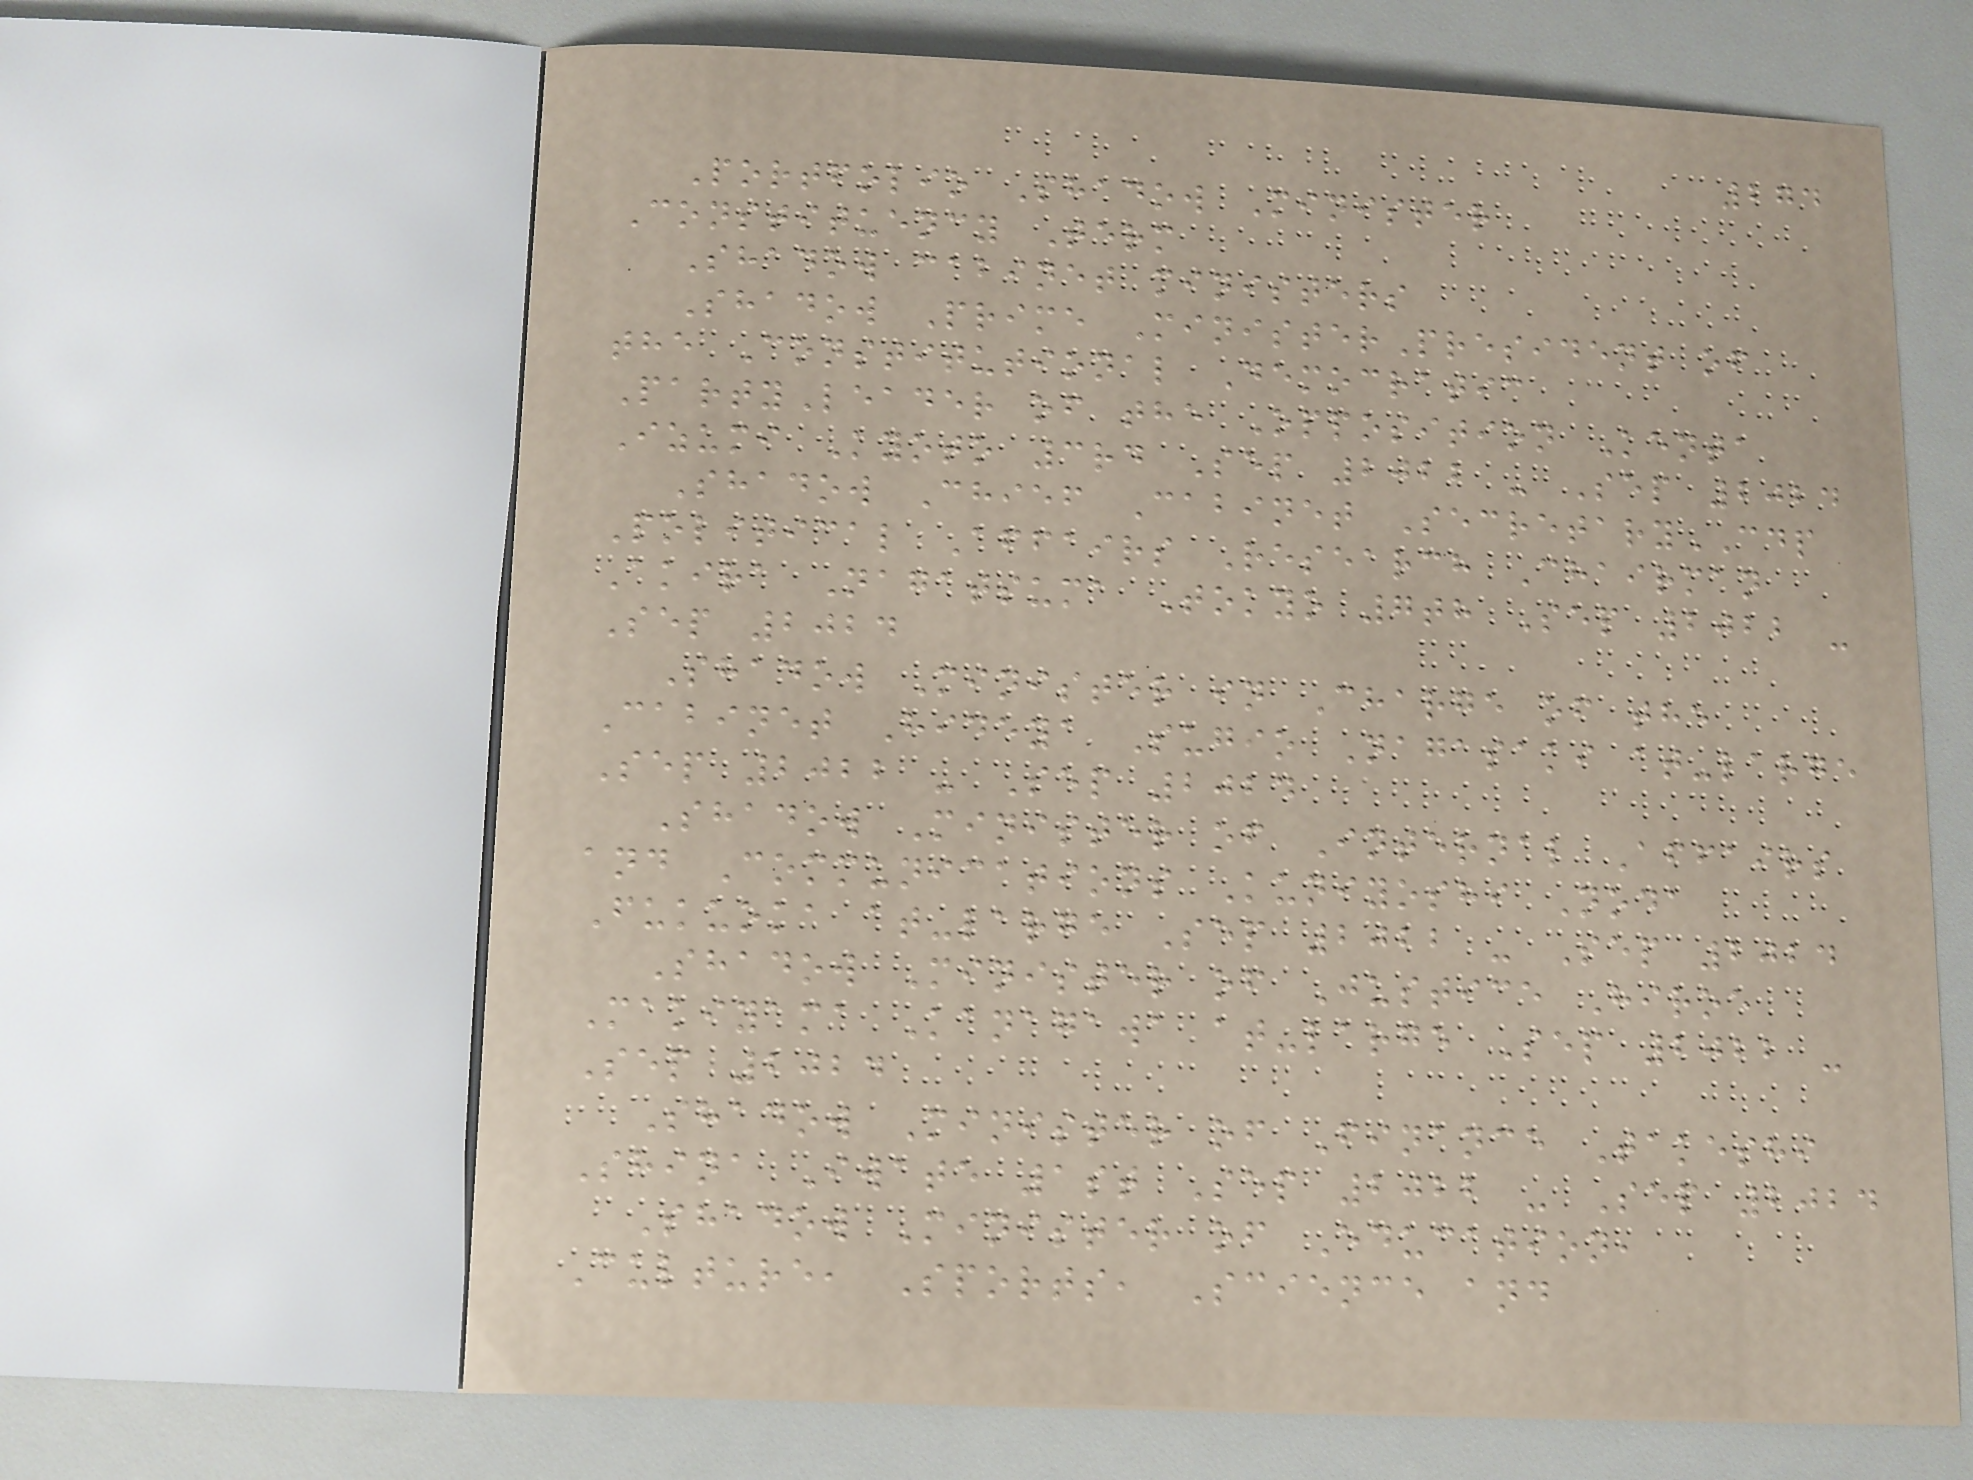274
Portfolio Shadow Minister
Constituency Term
Shadow cabinet ministers
Shadow Prime MinisterPresident of
the Constitutional Democratic
PartyLeader of the Opposition Kenta
Izumi Kyoto 3rd Sep 2022 - Sep 2024
Shadow Chief Cabinet SecretaryCDP
Political Affairs Research Chairman
Akira Nagatsuma Tokyo 7th Sep 2022 -
Sep 2024
Shadow Minister in Charge of the
Cabinet Hideya Sugio Nagasaki at-large
Sep 2022 - Sep 2024
Shadow Minister of Internal Affairs
and Communications Kuniyoshi Noda
Fukuoka at-large Sep 2022 - Sep 2024
Shadow Minister of Justice Hiroe
Makiyama Kanagawa at-large Sep 2022 -
Sep 2024
Shadow Minister of Finance Takeshi
Shina Iwate 1st Sep 2022 - Sep 2024
Shadow Minister of Education,
Culture, Sports, Science and
